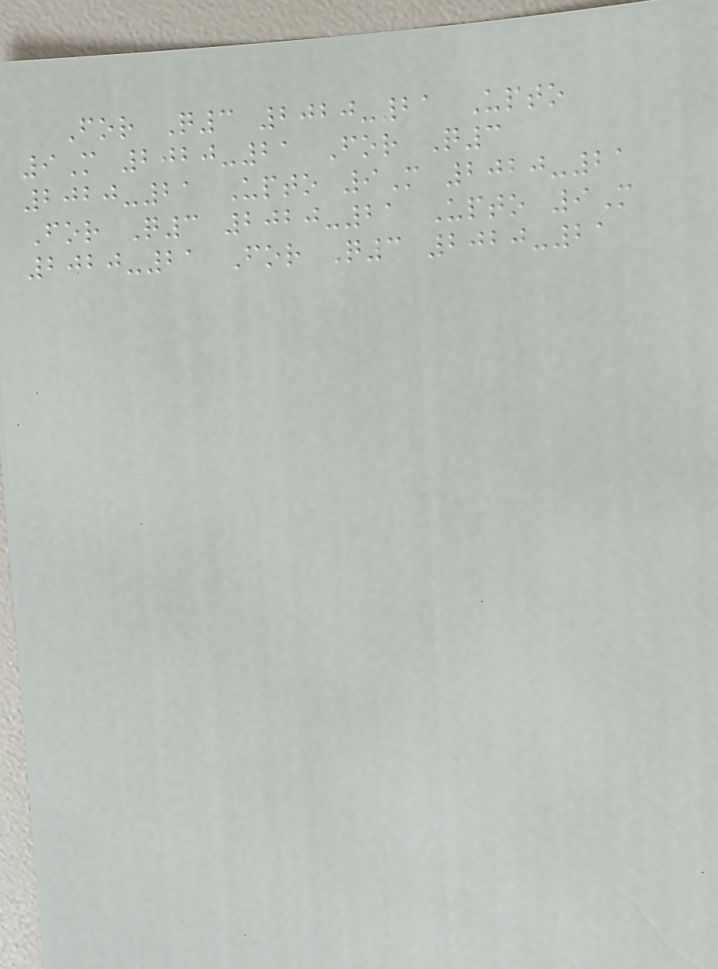For Q3 2020-21 Upto
9M 2020-21 For Q3
2020-21 Upto 9M 2020-21
For Q3 2020-21 Upto 9M
2020-21 For Q3 2020-21
